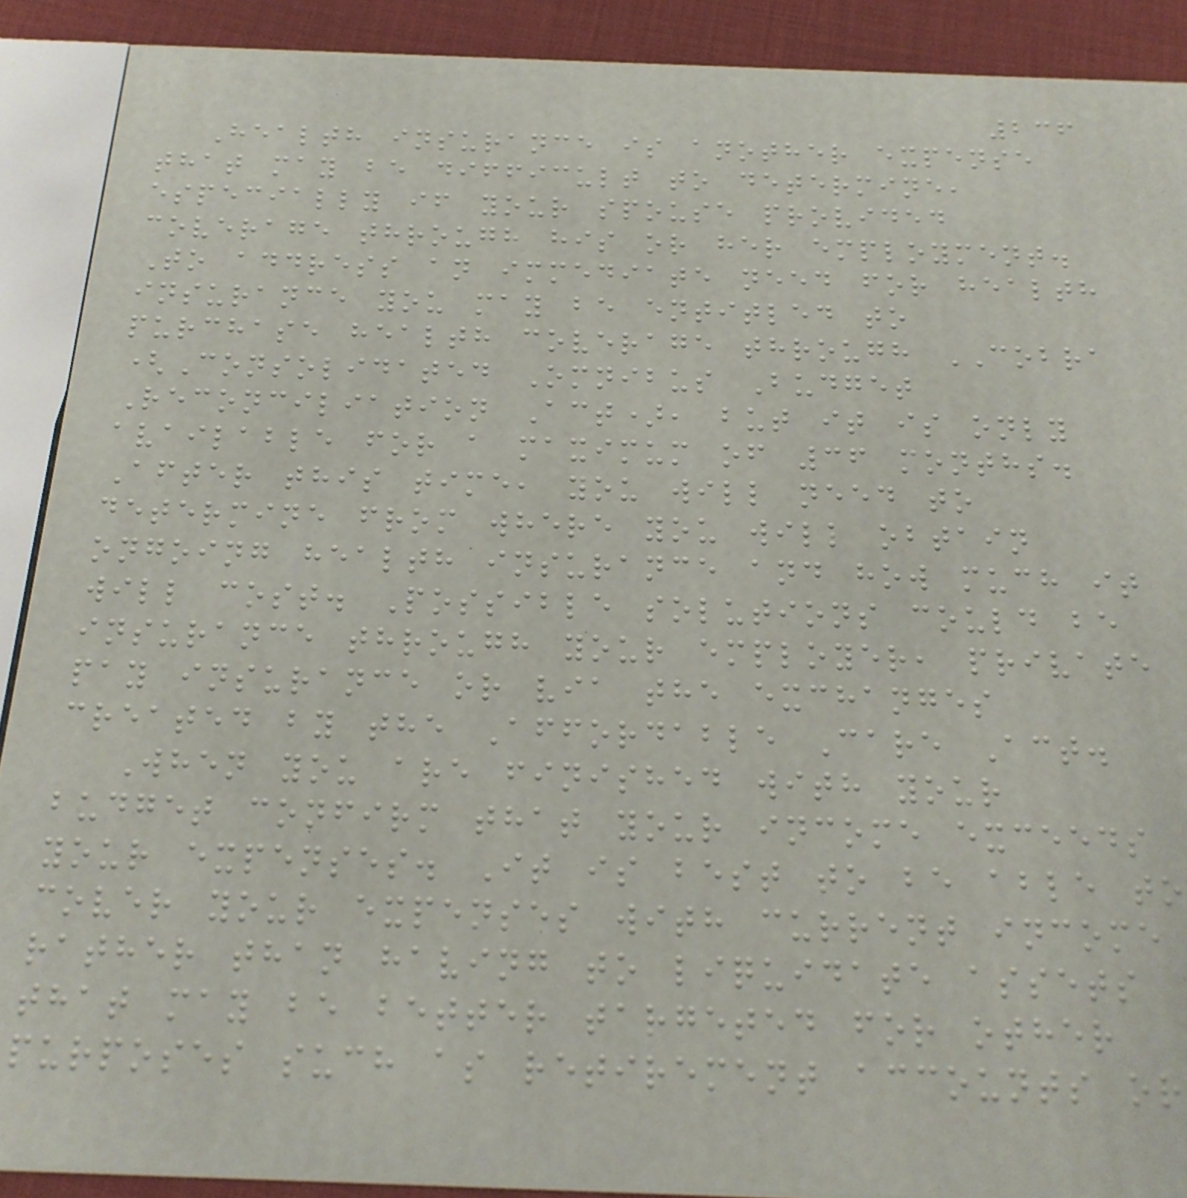236
Health insurance is another expense
that may be difficult to determine,
especially if your spouse provided
coverage through his or her employment.
To address an immediate need for health
insurance you may be entitled to
purchase health coverage through COBRA
(Consolidated Omnibus Budget
Reconciliation Act), but it is only
available for a maximum of 36 months.
After this time, you will need to
determine from where you will obtain
ongoing health insurance and how much it
will cost. Possible solutions could be
insurance through your employer, private
pay insurance or via the exchanges
created by the Affordable Care Act.
When you are finished with your
budget confirm that your income exceeds
your expenses. It is best to be able to
cover your expenses with current income
rather than having to liquidate assets
that may be better targeted for other
purposes such as retirement accounts or
